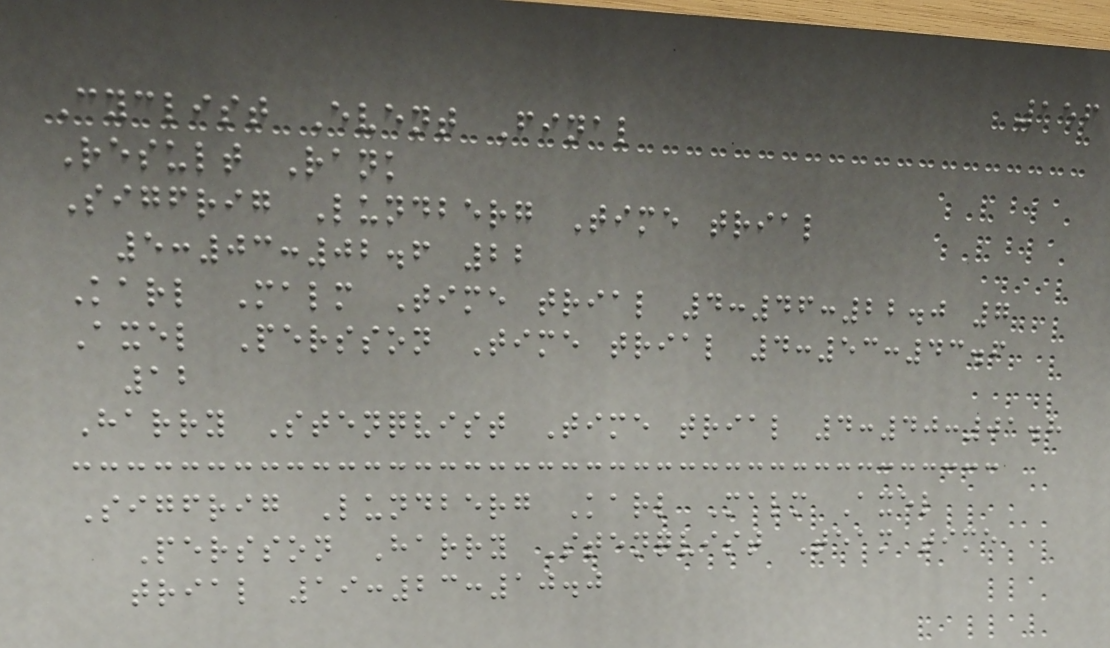156
Cyclist Event Final
Result Rank
Sigfrig Lundberg Time trial
5:03:02.6 22
Karl Malm Time trial 4:46:22.0 7
Axel Persson Time trial 4:53:43.6
12
Harry Stenqvist Time trial 4:40:01.8
Sigfrig Lundberg Karl Malm Axel
Persson Harry Stenqvist Team time
trial 19:23:10.0
